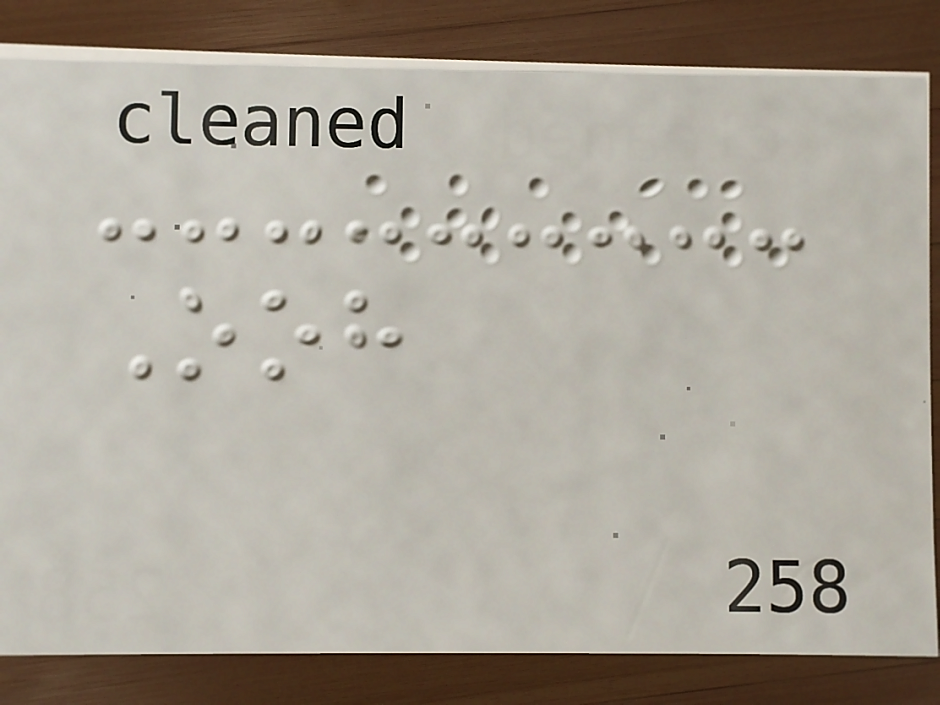Ooh
